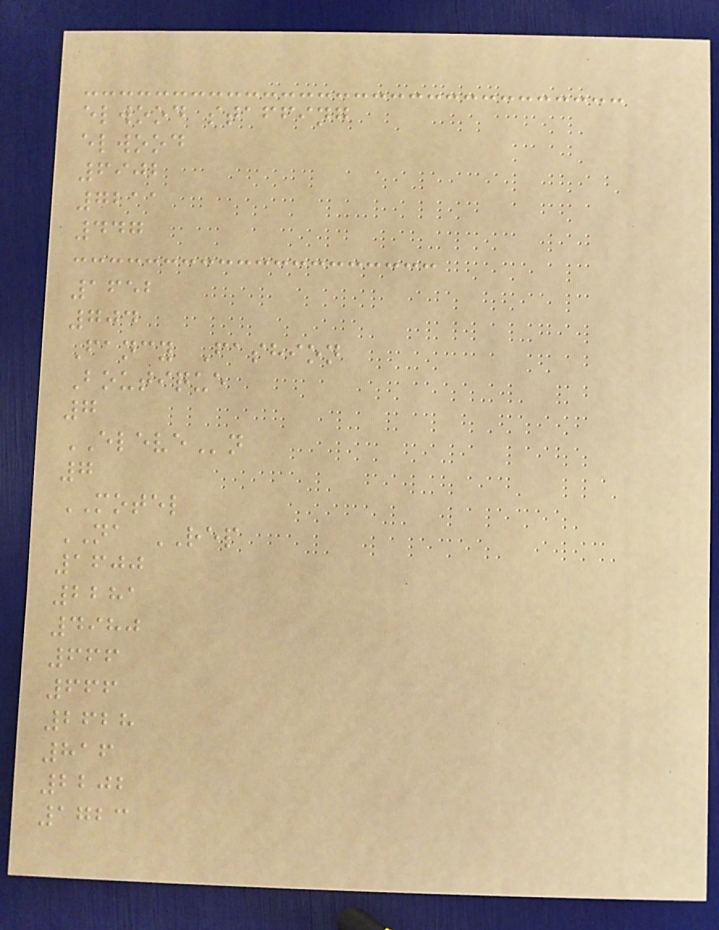elwood staffing
elwood
6902
7211
447
1652
704
Fancy Fashion
Boutique
7
ELEVEn
7
MOTEL
NA REP
1600
2281
4980
666
666
2628
816
2202
1723
